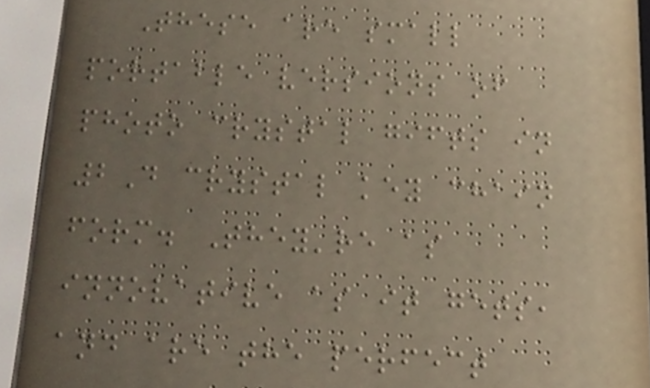These are small
portable versions of
photo crystal gifts in
2D crystal key chain
form. They're as
innovative as it gets,
and are the perfect
